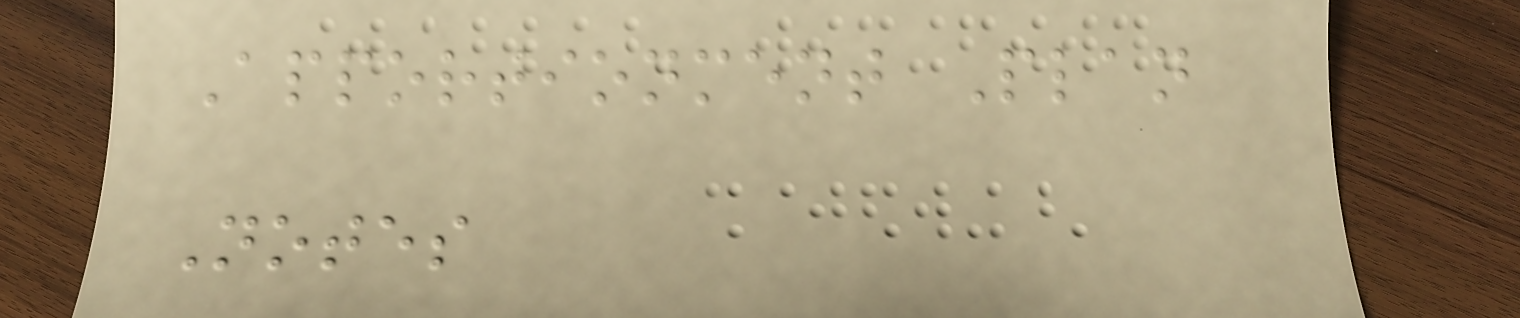Apportionment Plan
Notes
